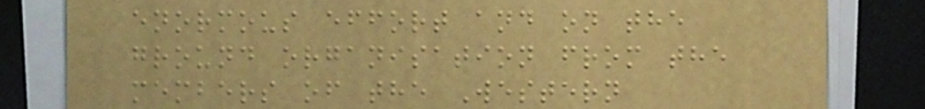enormous effort and on the
ground organisation from the
members of the Western
